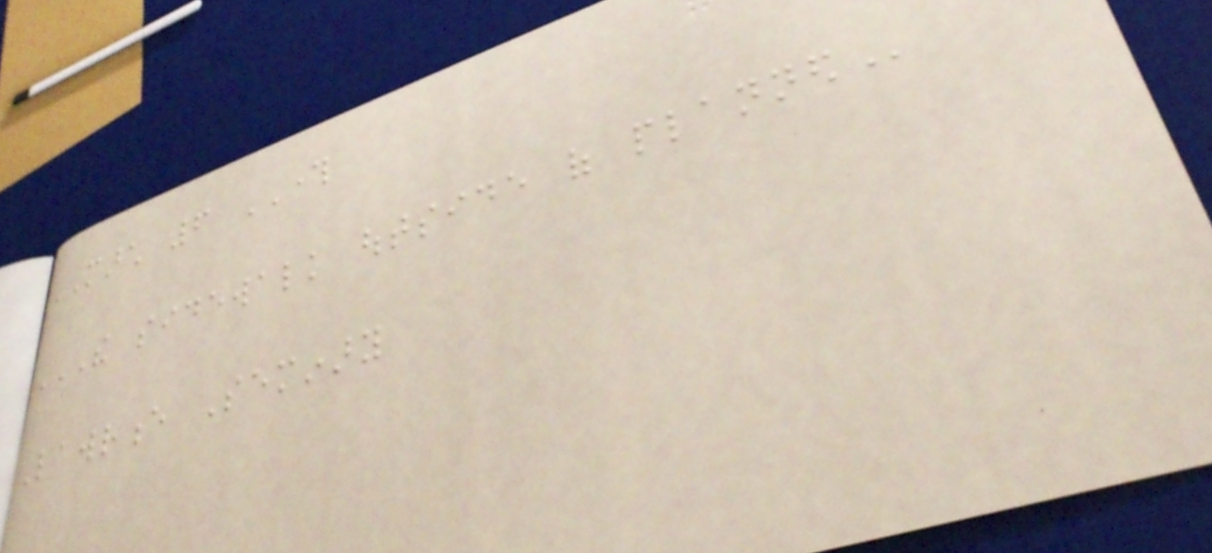MARCH 6 THROUGH
THE SIDEWALK OUTSIDE OF PLANNED
Lawrence Seminary
